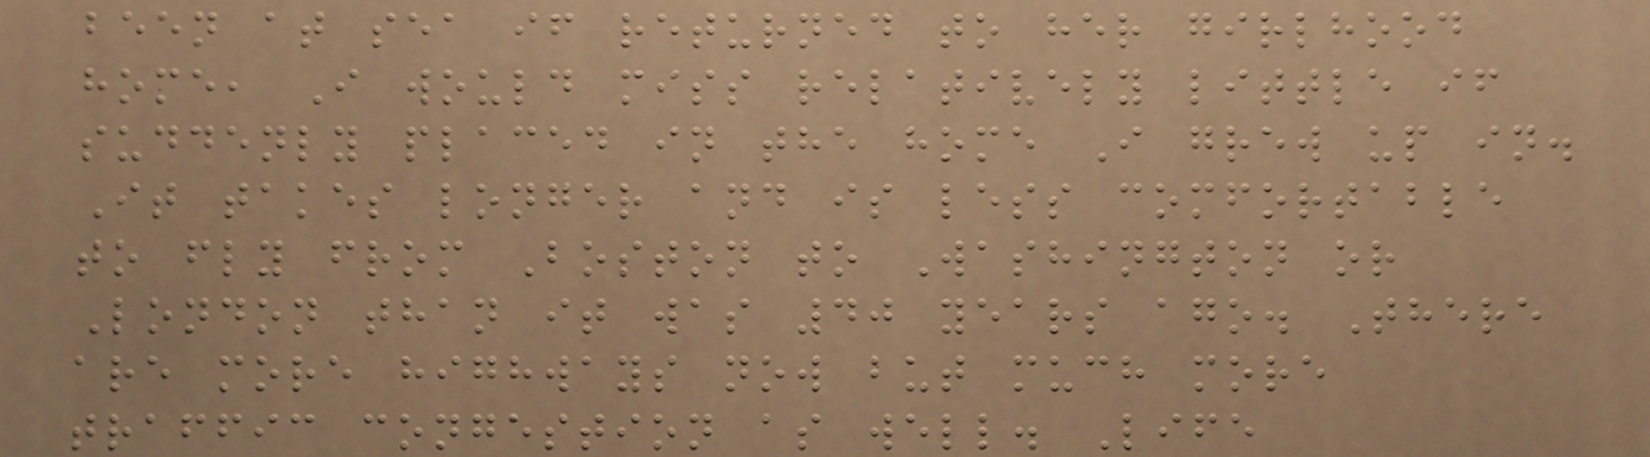been at sea if returned to her girlhood
home, I would miss relatively little if
suddenly placed in the home I grew up in.
It takes longer and is less comfortable
to fly from Boston to Washington or
London than it was 40 years ago. There
are more highways now but much more
traffic congestion as well. Life
